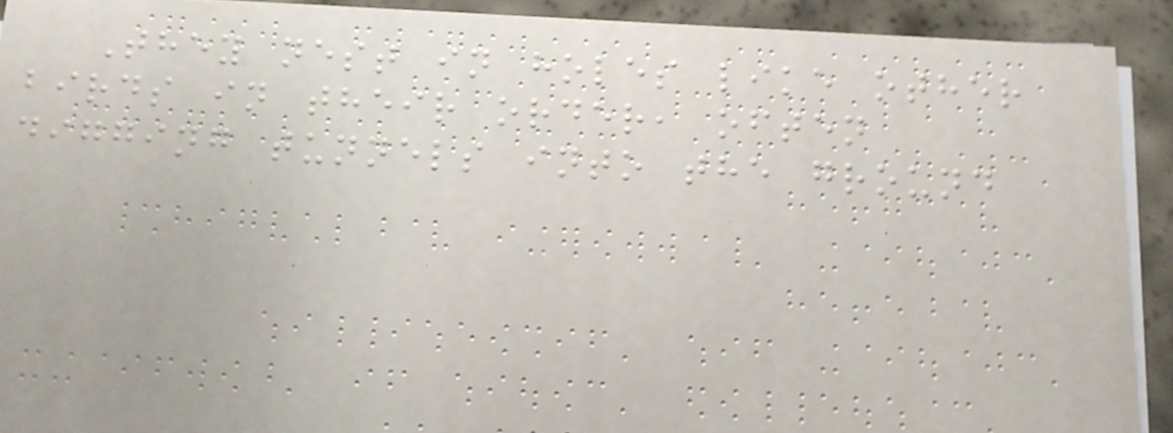They nest in holes like other
birds in their order, often
digging tunnels into the ground
